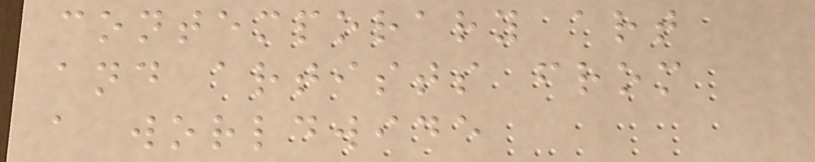contemporary art
and artists from
a worldwide
